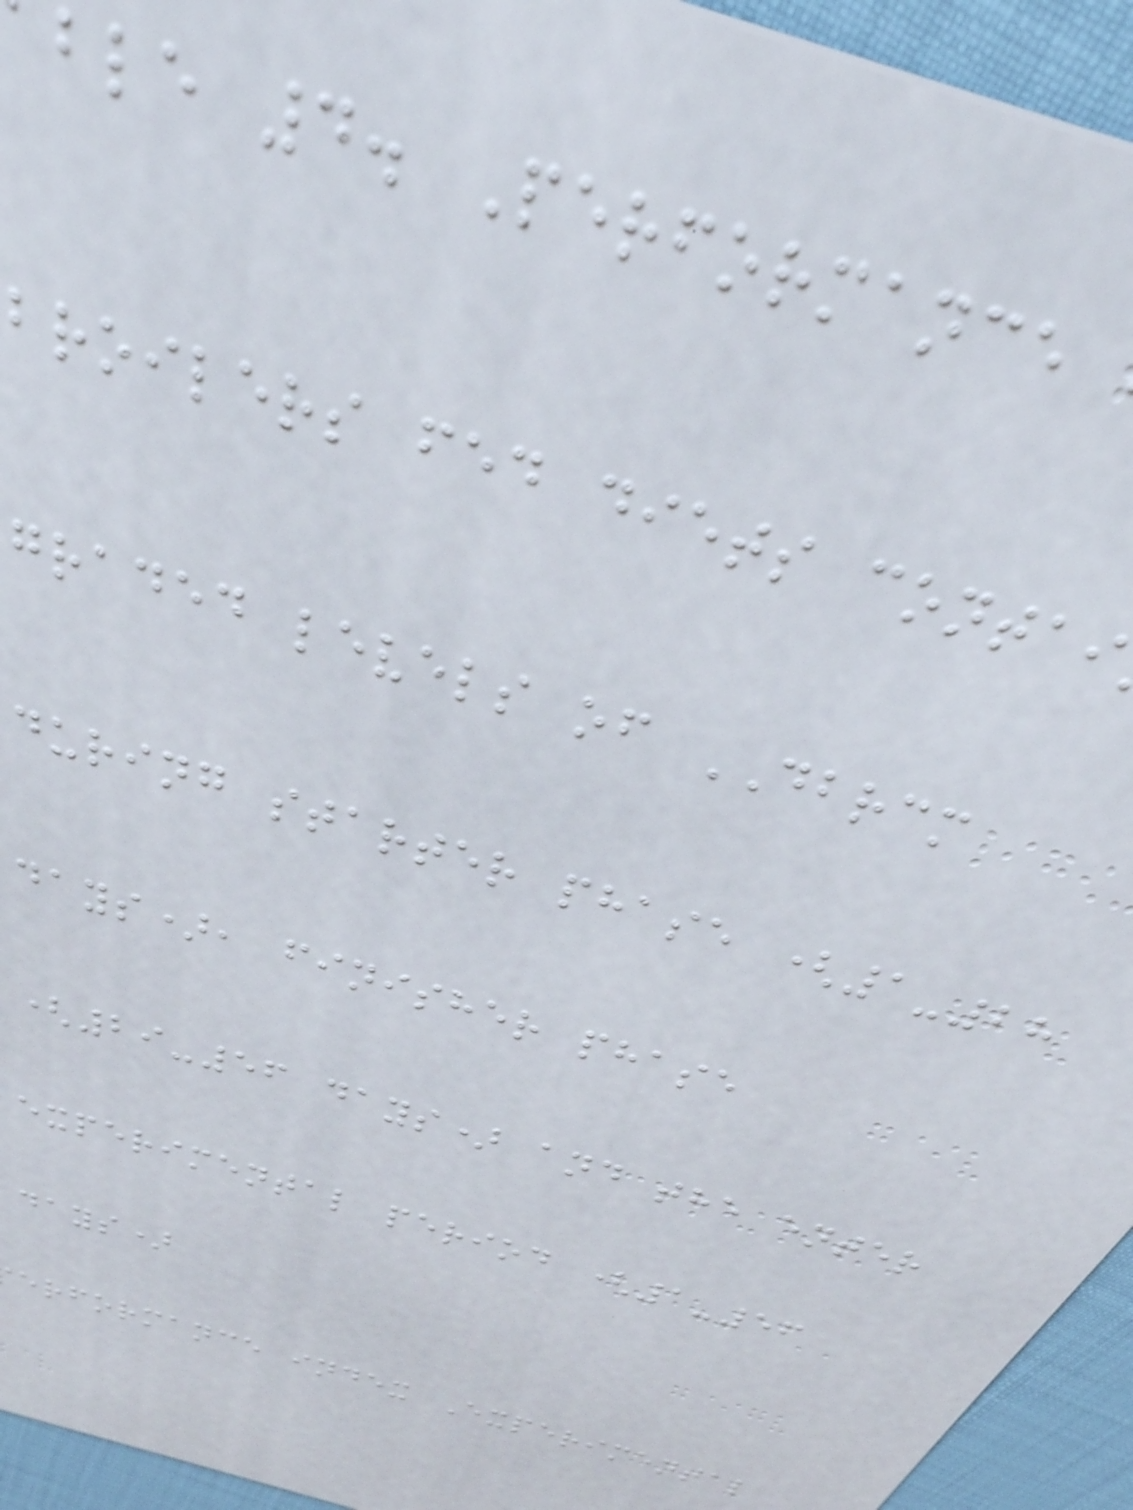ble 4. Performance
broilers fed diets contai
graded levels of DBRCM
during starter phase (1-28
days), finisher phase
(29-56 days) and the enter
experimental period (1-56
days)
erformance index Experimental
